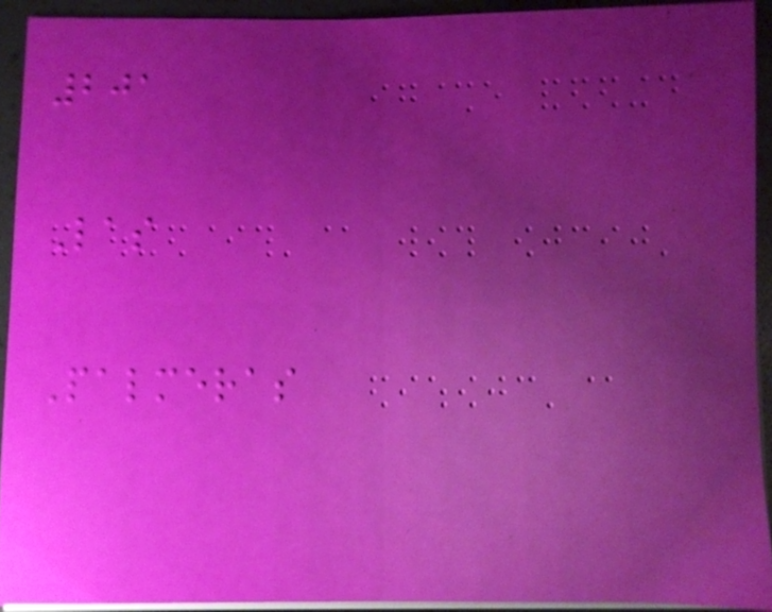201
Las
Palmeras
